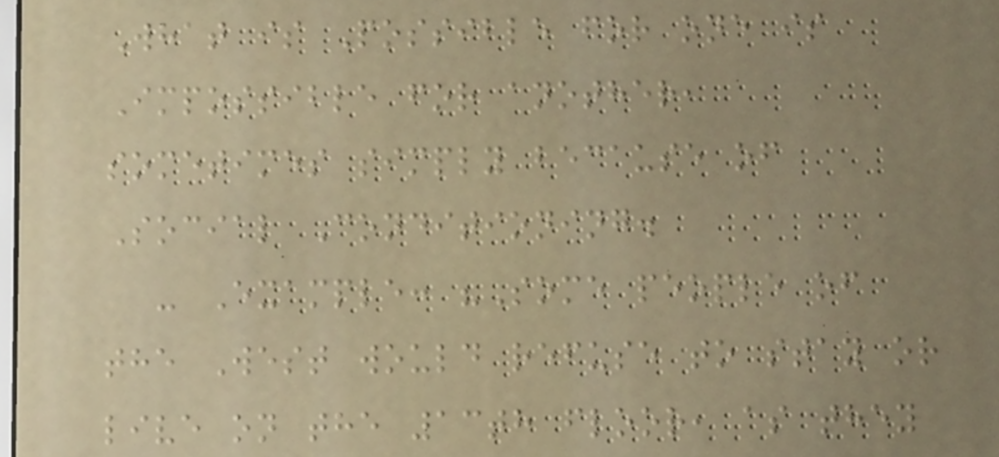What is Possible for one is
Impossible for another,
sometimes simply because of
Social Conditioning.
- Example: "Some people of
the West would refuse to stay or
live on the 13th floor, as they
